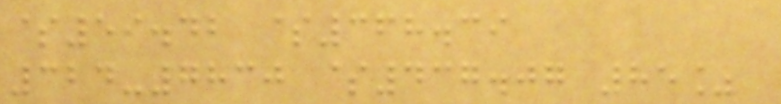$59.42 $368.39
324-7830 $437.07 85%
